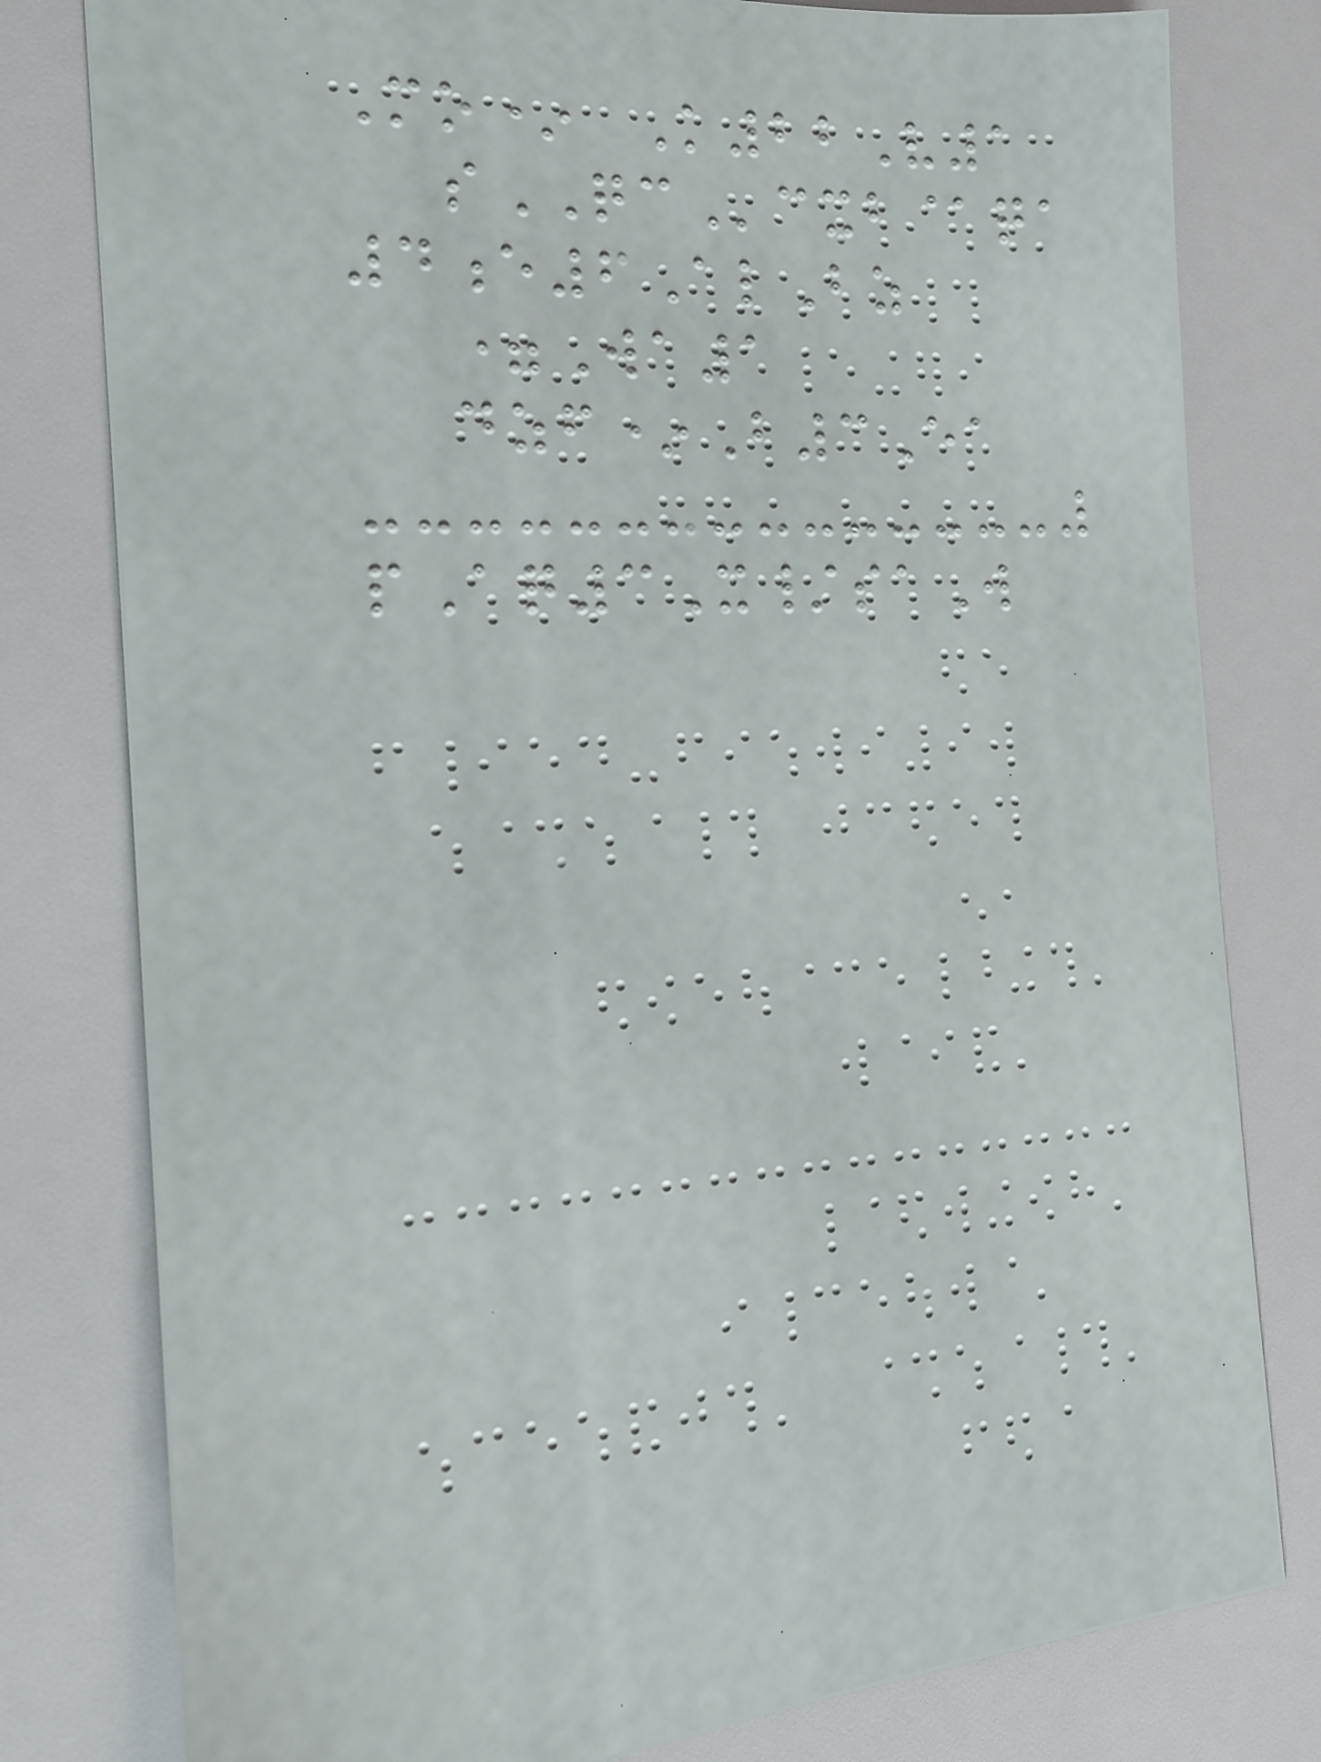Mo* K22V1
sQCcxb@qa
4e6AlBz
=Wa1
dzf*B3Ea
pAq3X/saW
